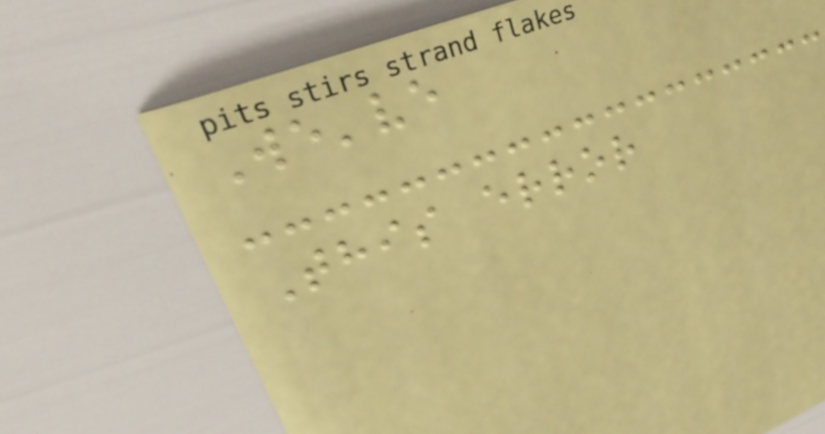We've
This error
